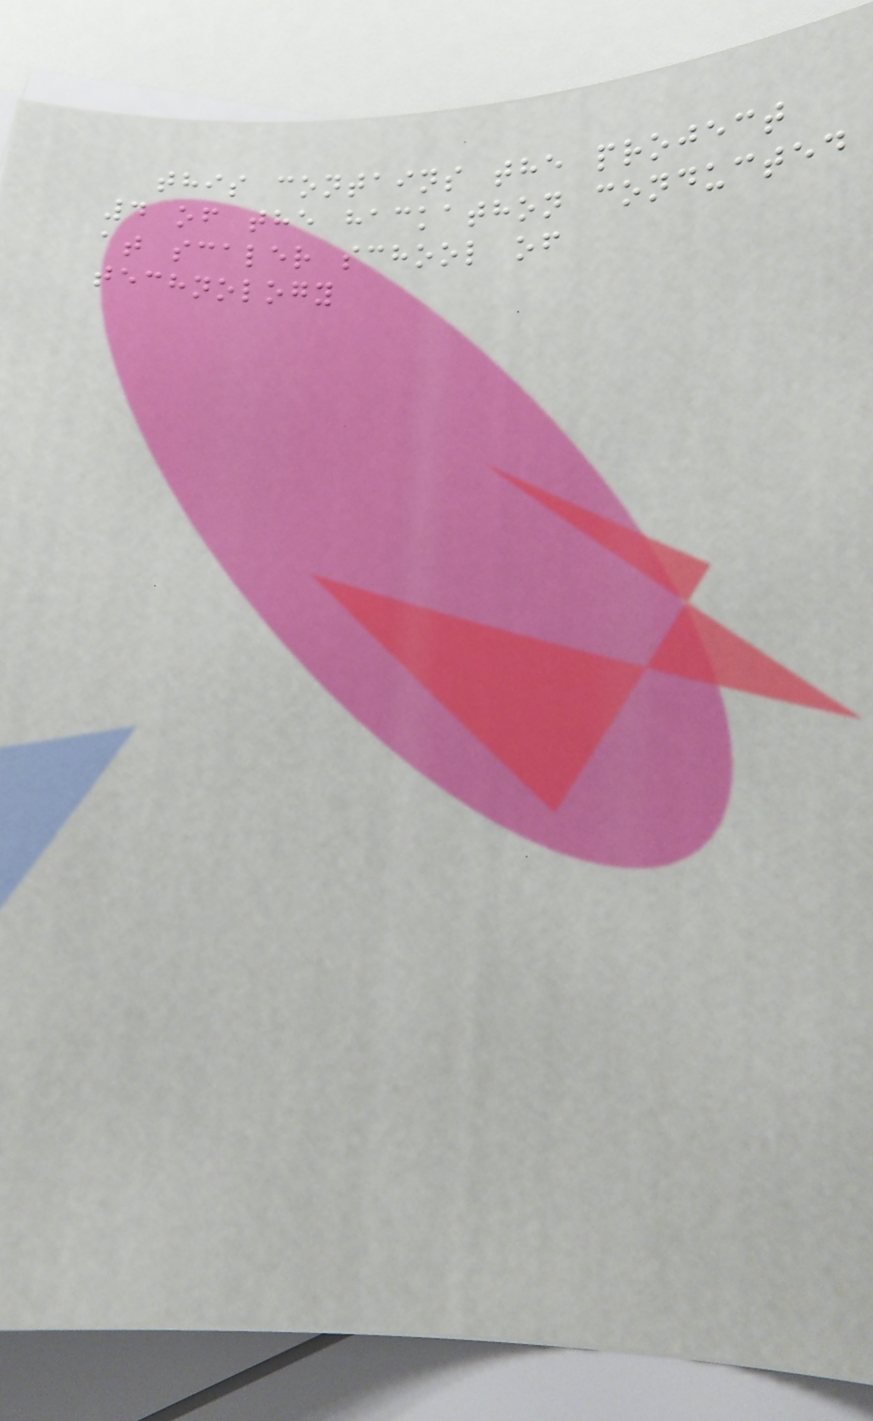this contains the project
4 of the hackathon conducted
at scaler school of
technology
